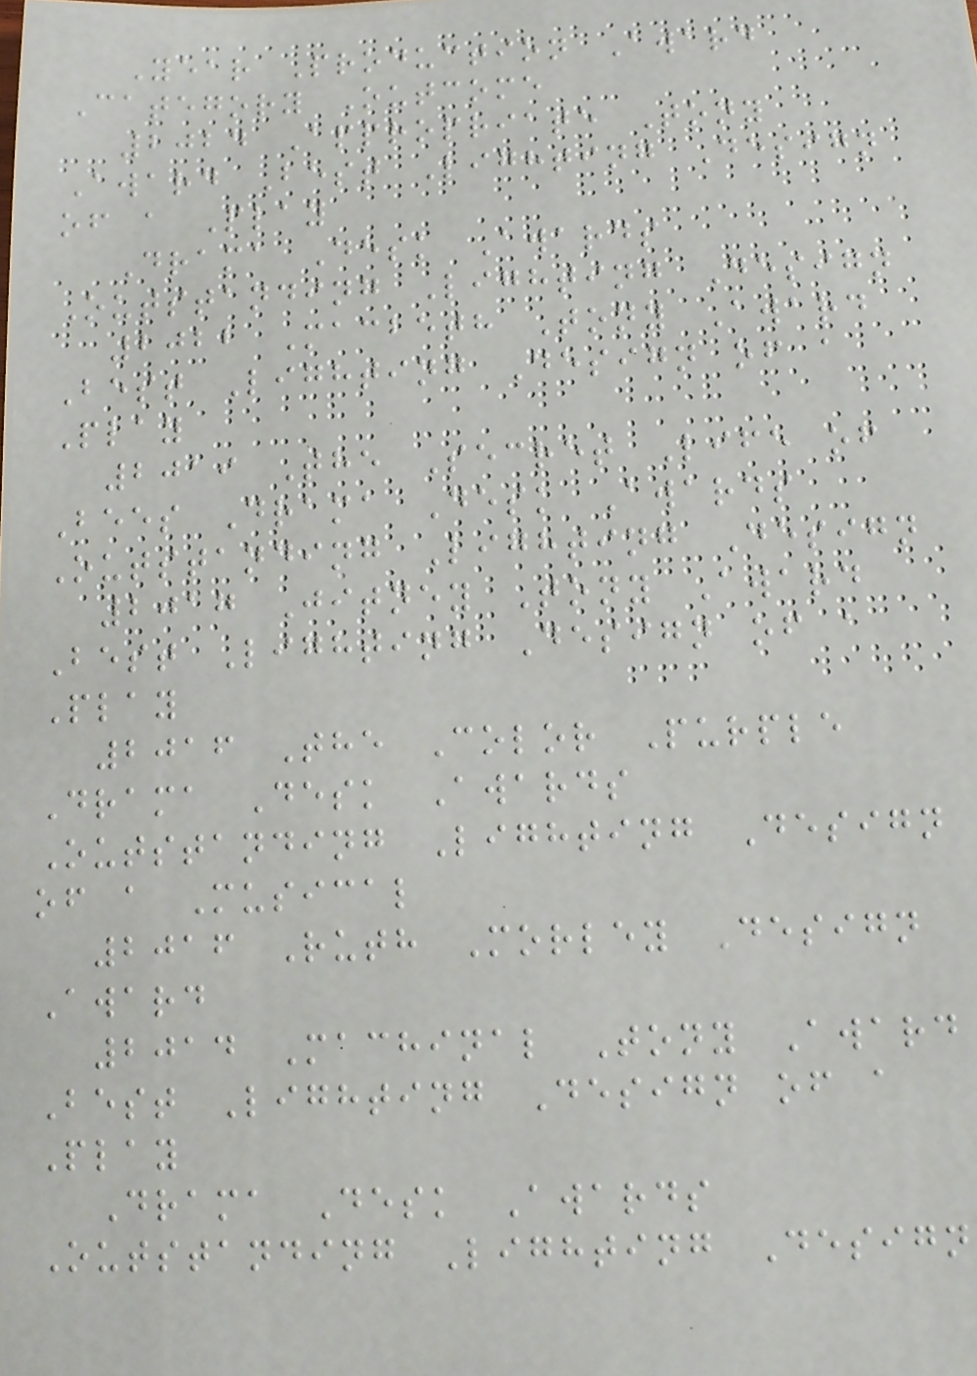Year Production Award
Category Outcome
2024 Appropriate Tony
Award Best Lighting Design
of a Play
Drama Desk Awards
Outstanding Lighting Design
2022 Macbeth Tony Award
Best Lighting Design of a
Play
2019 The Secret Life of
Bees Drama Desk Awards
Outstanding Lighting Design
2017 Jitney Tony Award
Best Lighting Design of a
Play
2016 The Color Purple
Drama Desk Awards
Outstanding Lighting Design
of a Musical
2016 Ruth Morley Design
Award
2014 Machinal Tony Award
Best Lighting Design of a
Play
Drama Desk Awards
Outstanding Lighting Design
